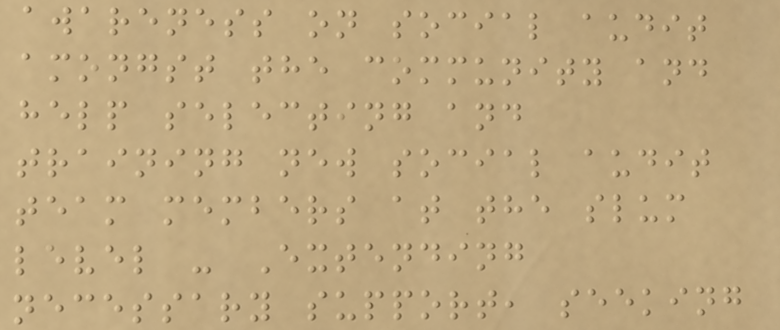awareness on social audit
amongst the community and
help selecting and
training new social audit
team members at the slum
level - Extending
necessary support, seeking
